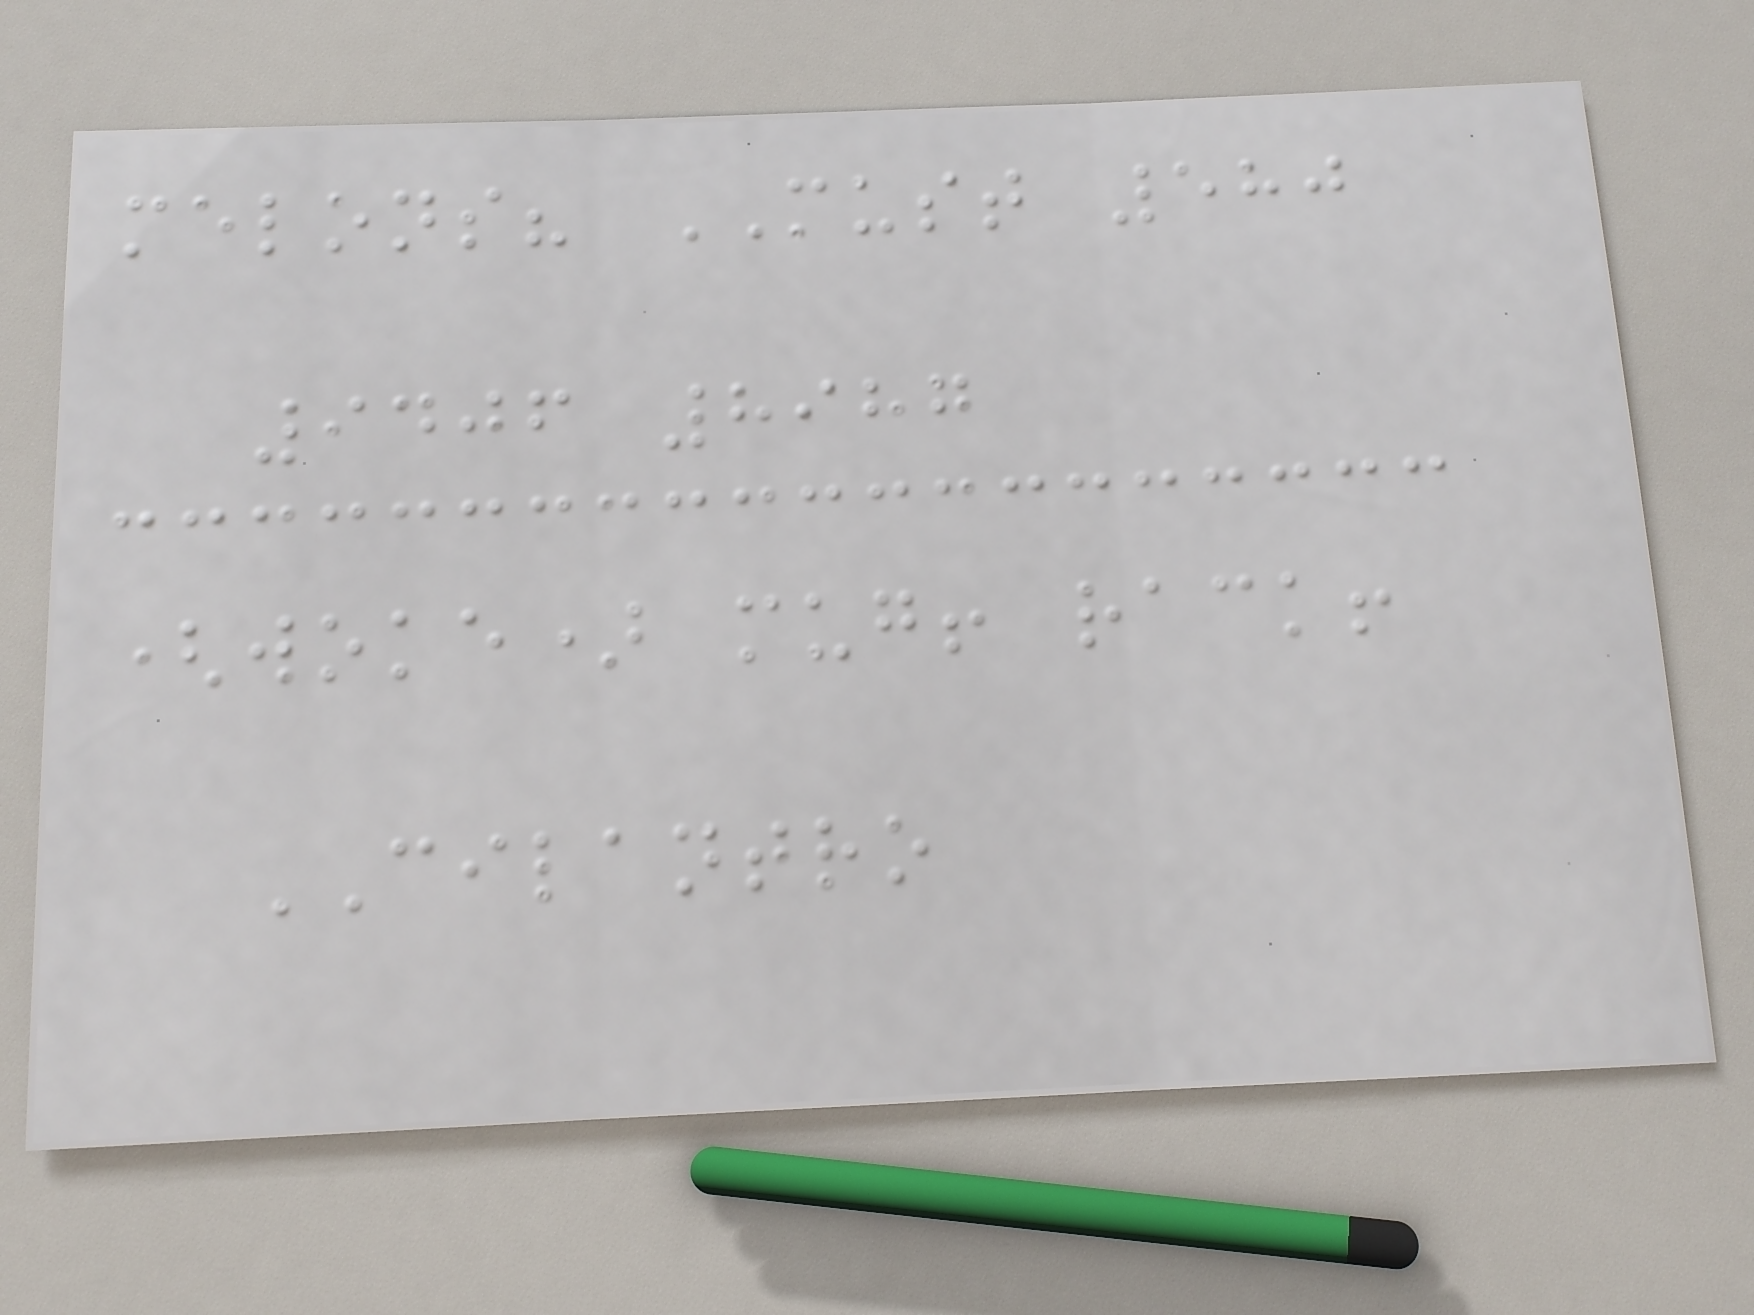melons? MUST 580
9406 8987
(woke) mug! rack!
CILANTRO
